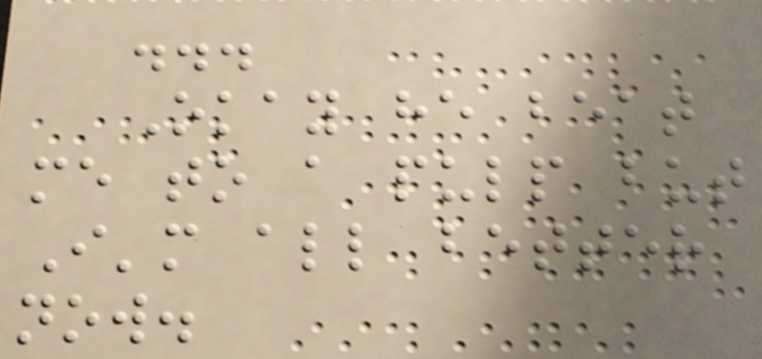...
Okay he beat
me to a pulp but
I'm all better
now.
